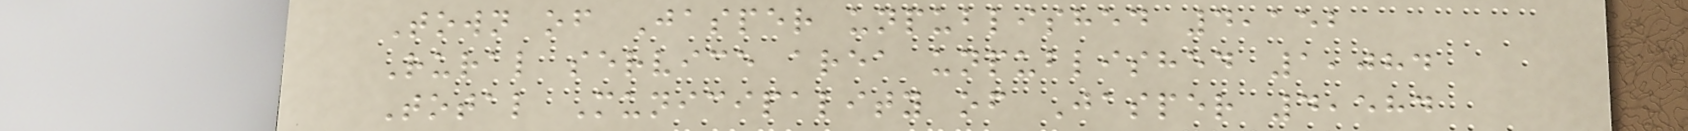Town of Jasper unpublished 4,152
Rural service area unpublished 1,084
Total Municipality of Jasper 4,584
